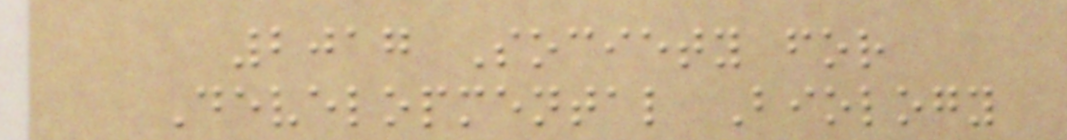2017 Society for
Developmental Biology
